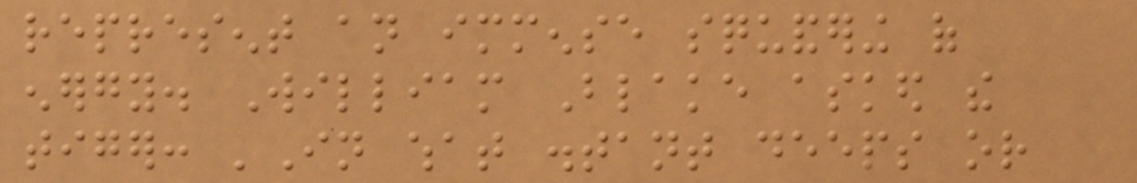represent an immense squandering of
energy. William Blake asked the
tiger: 'In what distant deeps or
